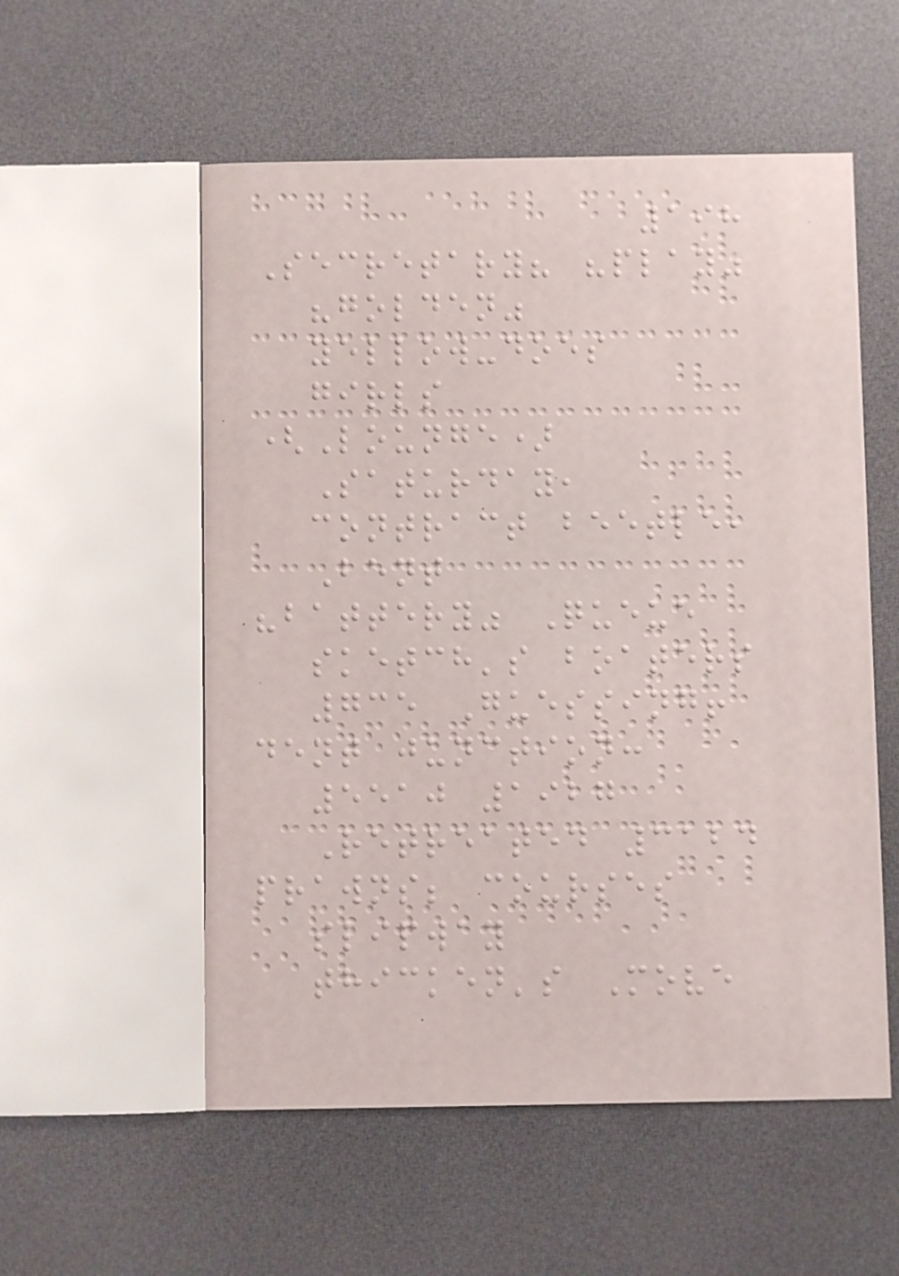198
Secretary? "play"
"golden"
yellow-does
girls
(Lounge)
Saturday,
contract beetle,
Bent
"battery" Queue
sketch's boaters
735 Guessing!
dent junction:
5510 1927
Retreated 3124
prawns; courses
slipway
thicken's Move
